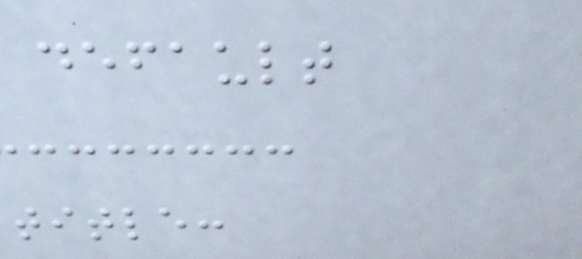default
title:
